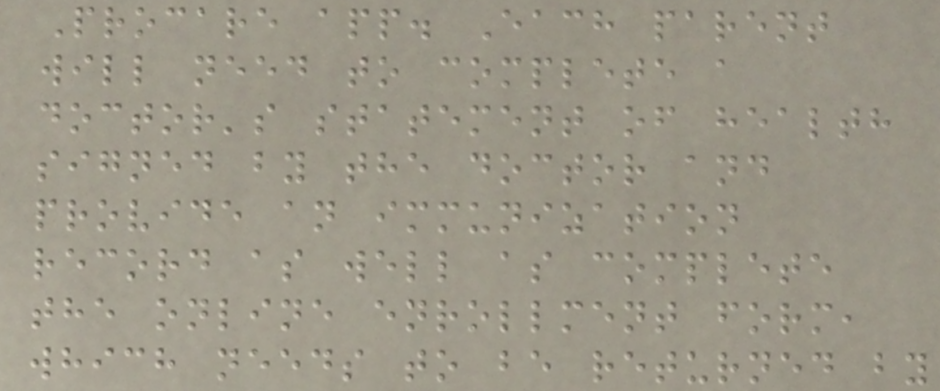Procare app. Each parent
will need to complete a
doctor's statement of health
signed by the doctor and
provide an immunization
record as well as complete
the online enrollment form,
which needs to be returned by
